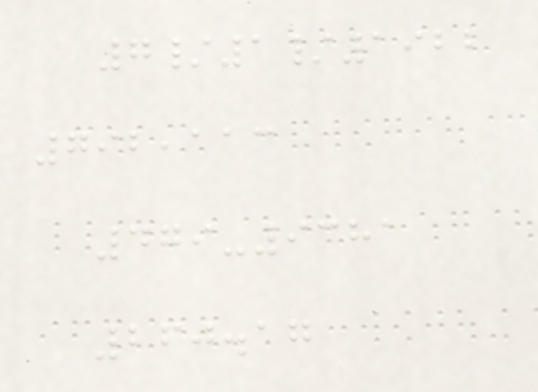7/1/1922
792,113
479-9381
260.17
